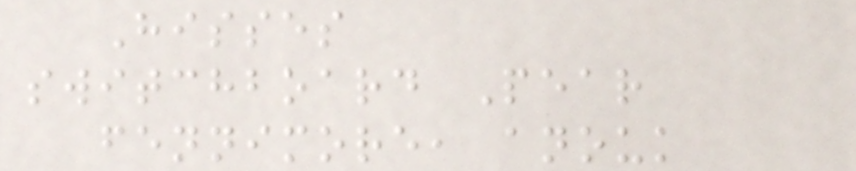Hisses
switchboard Pear
fennimore, anouk
